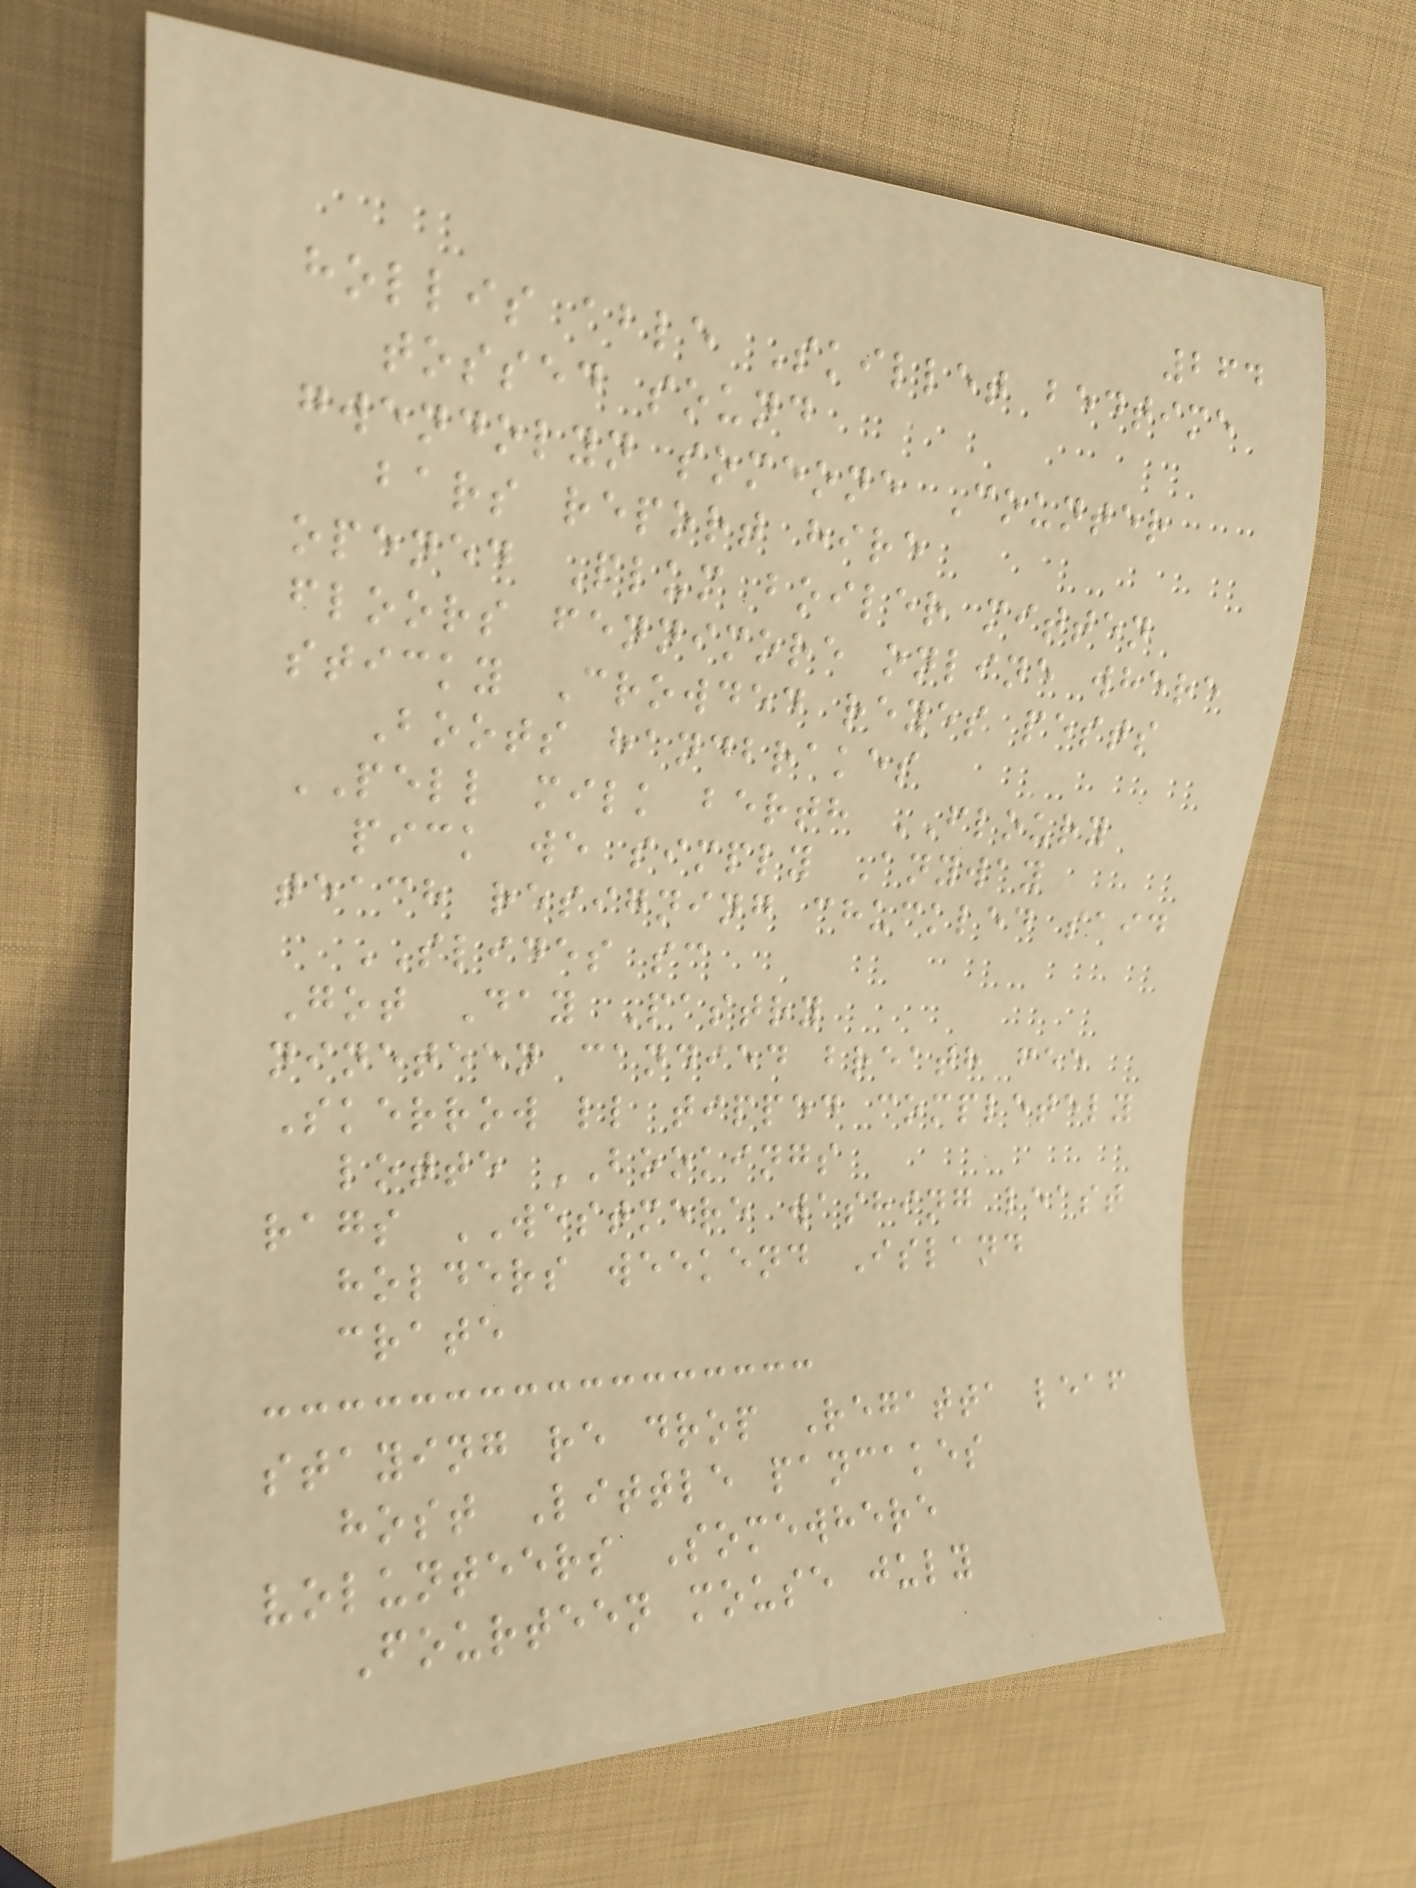264
hollis able Skillet bedtime
tossed sound
gwendolyn someone Counter
bars report hire
opened Plum boiler mitten
floors fennimore online where
sticky Crowded reyes pests
Boots handbrakes
PELL milk berth FLOURY
pick we simply Anyway
teach resigning chuckled said
SLIDES sc
Got Day Pastry
nineteen candied breath fee
Skerrow ll tipped completely
lotte BOOKINGS
rags WESTMERE washing least
holders weekend Island
crate
staying re drop Regatta leaf
host Little pancakes
volunteers Somewhere
Fourteen mouse july
